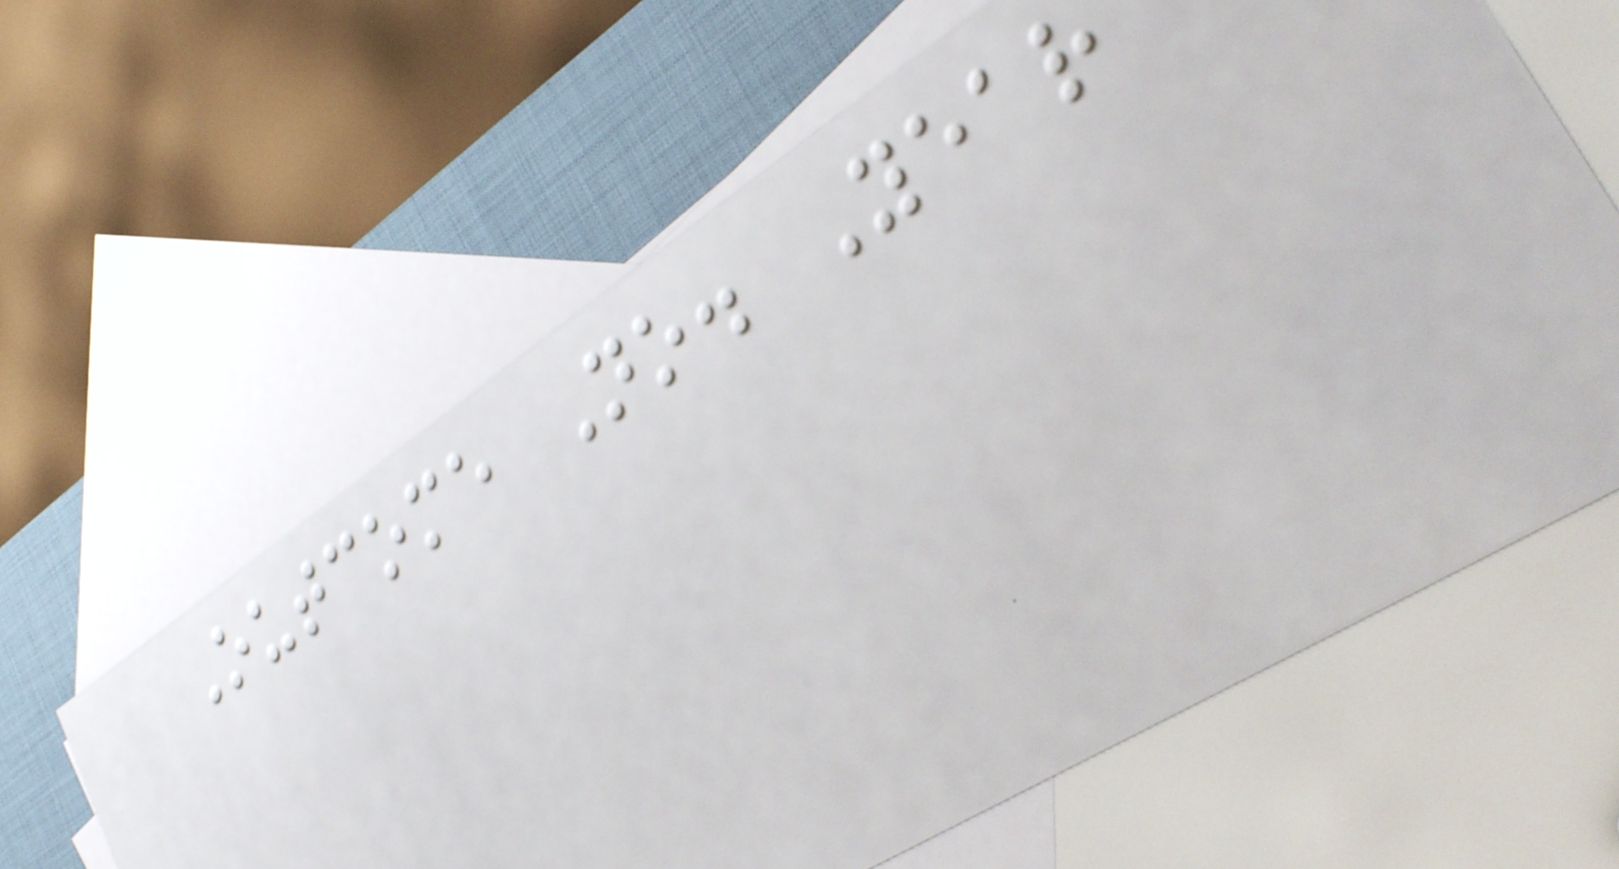Outcome No. Year
